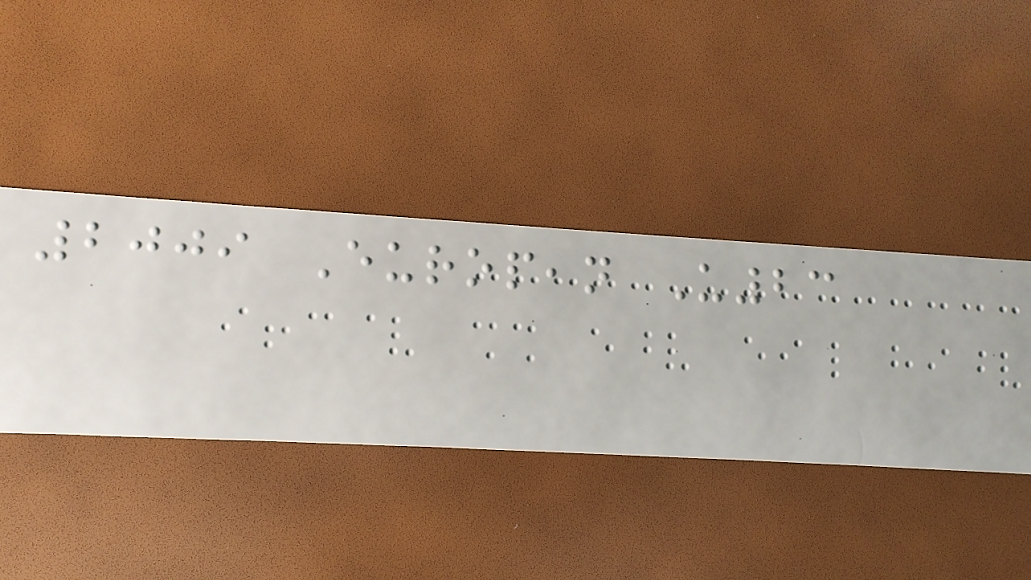2009 European U23
